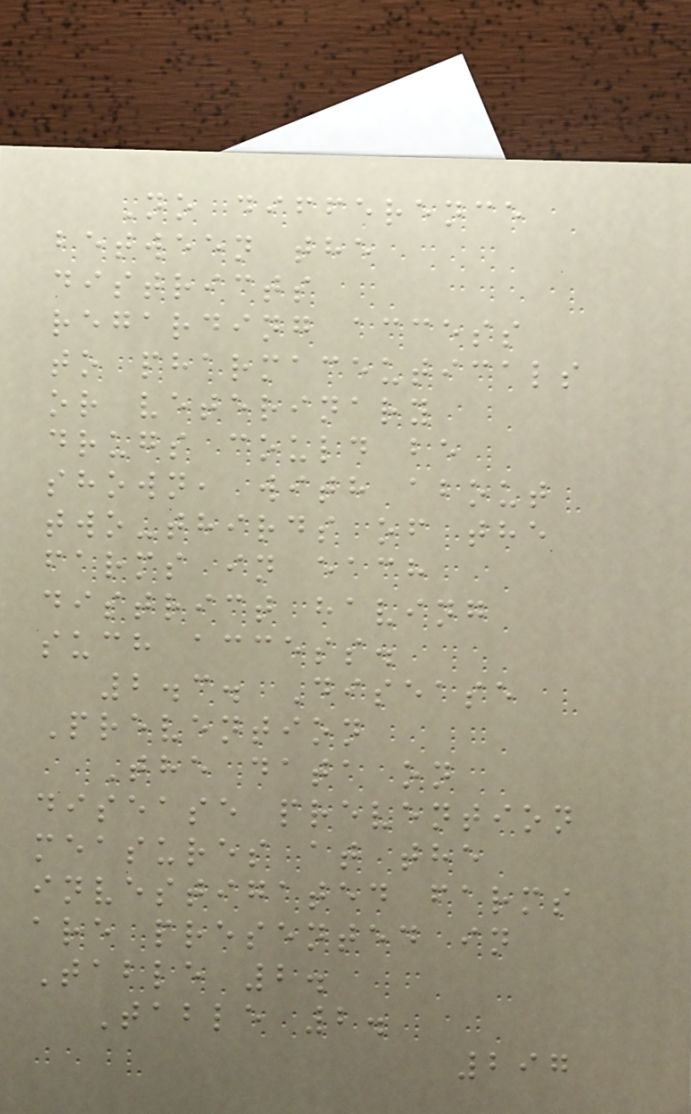No difference
between the
districts
regarding access
to pharmaceuticals
or veterinary
drugs could be
shown, with about
two-thirds of the
farms in each
district having
such access.
2.3. Disease
Prevention
The data on
disease prevention
measures at the
investigated farms
are presented in
Table 2.
Table 2.
297
